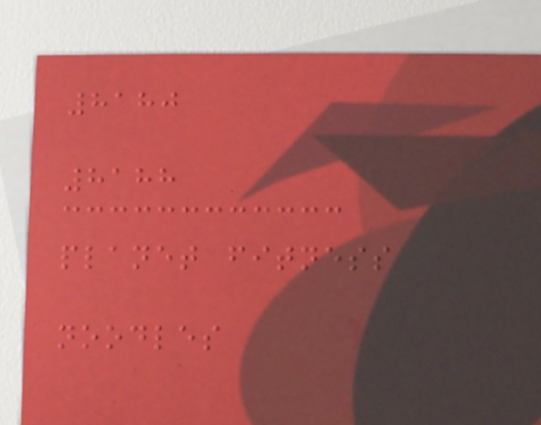8180
8188
planet fitness
noodles
